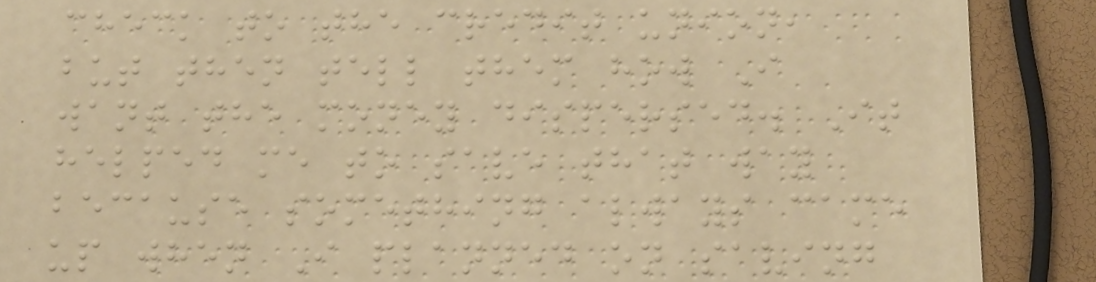check to the credit union,
but then tell them how I
want the money dispersed. It
helped me to save that way
because something always came
up when I planned on saving
